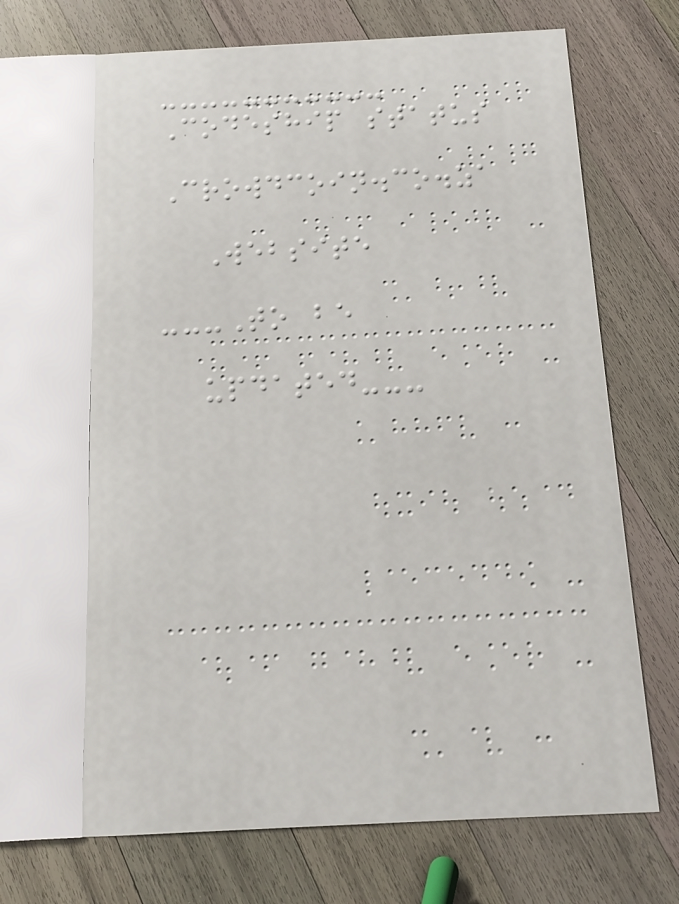Codeship status
Crowdcoin.co.za
Website
---To be
updated---
